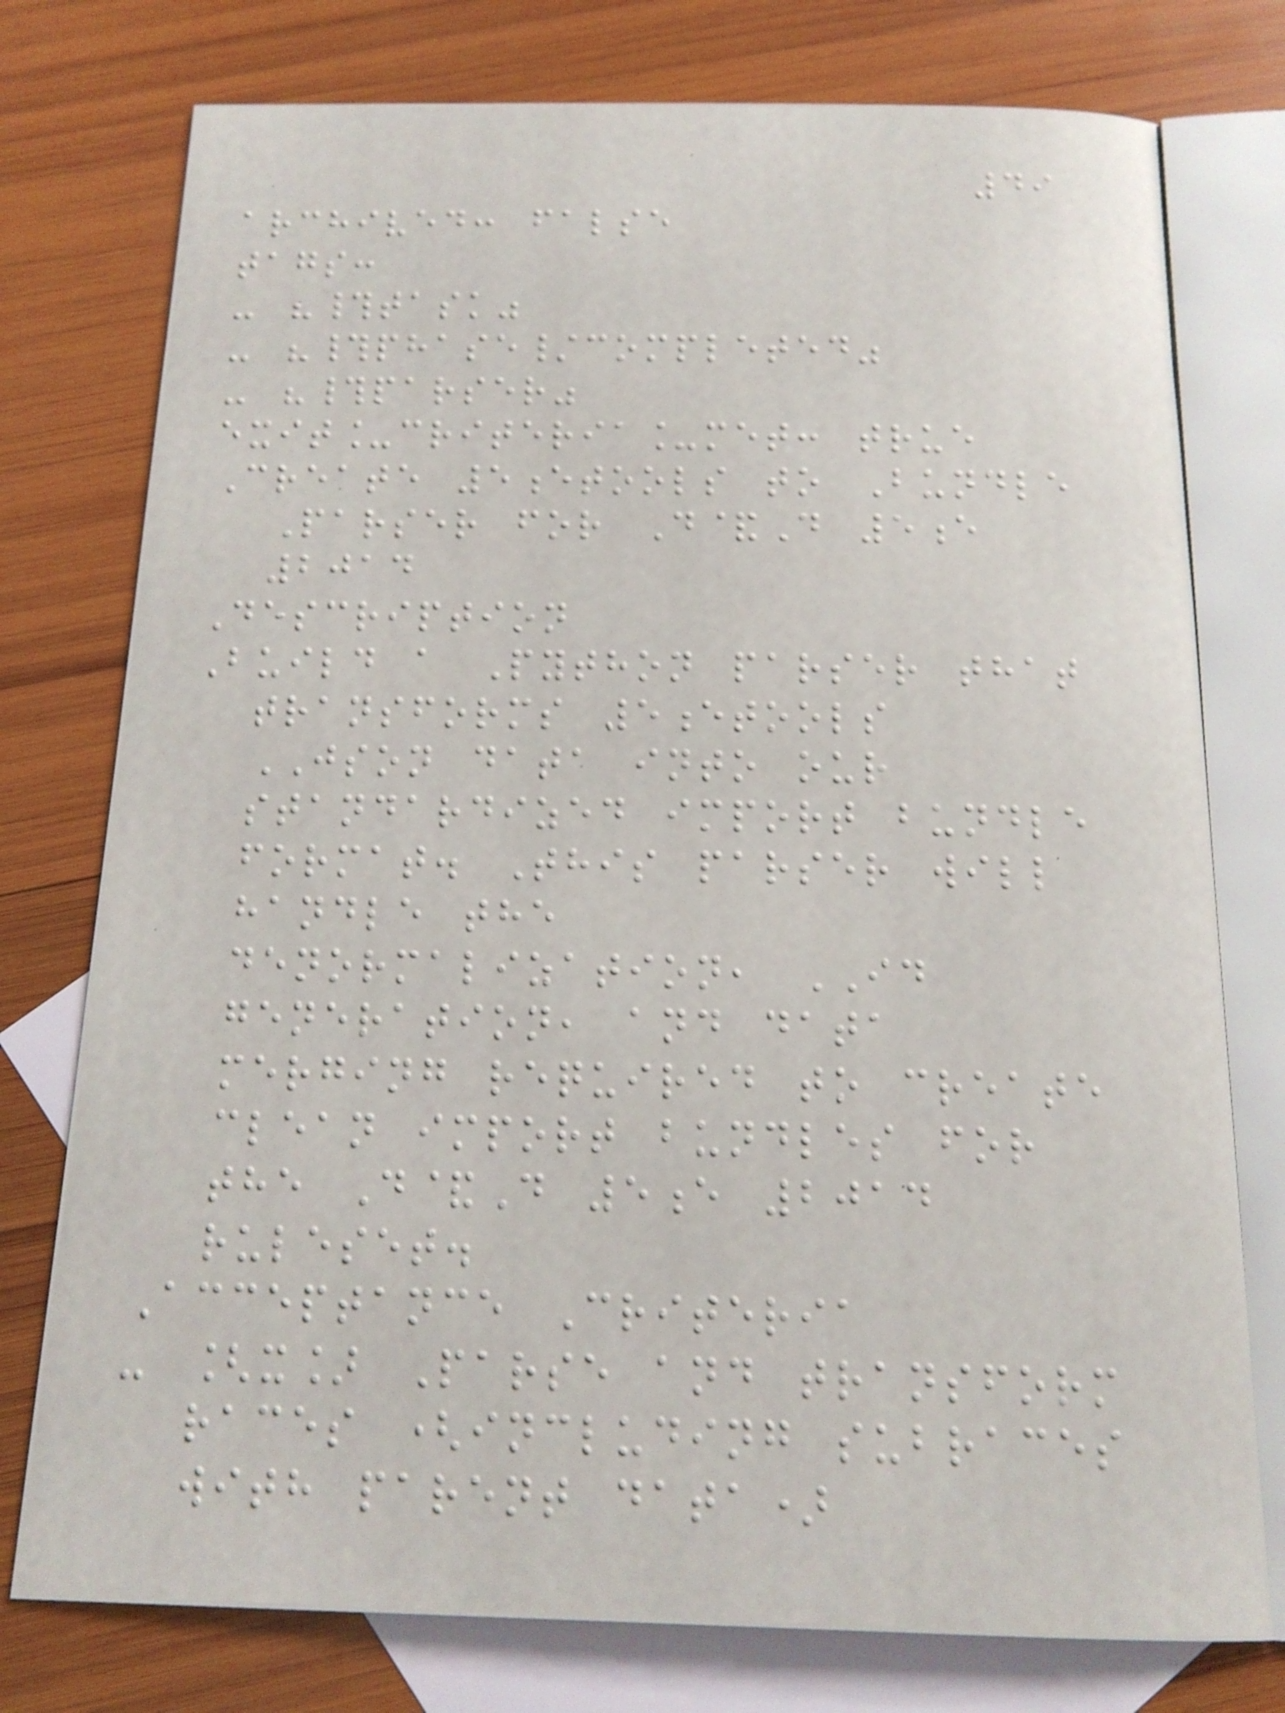49
archived: false
tags:
- "#task"
- "#phase/completed"
- "#parser"
exit_criteria_met: true
Create 5etools to Bundle
Parser for D&D 5e
2014
Description
Build a Python parser that
transforms 5etools
JSON data into our
standardized import bundle
format. This parser will
handle the
denormalization, ID
generation, and data
merging required to create
clean import bundles for
the D&D 5e 2014
ruleset.
Acceptance Criteria
- [x] Parse and transform
races (including subraces
with parent data)
